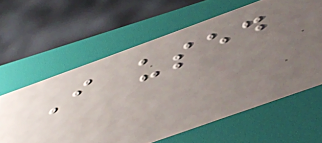I used
